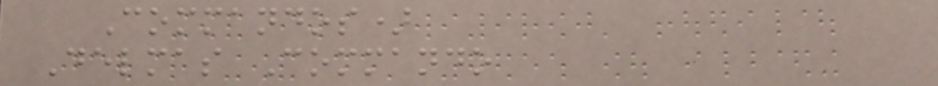Commandos)
Delmas Commando
